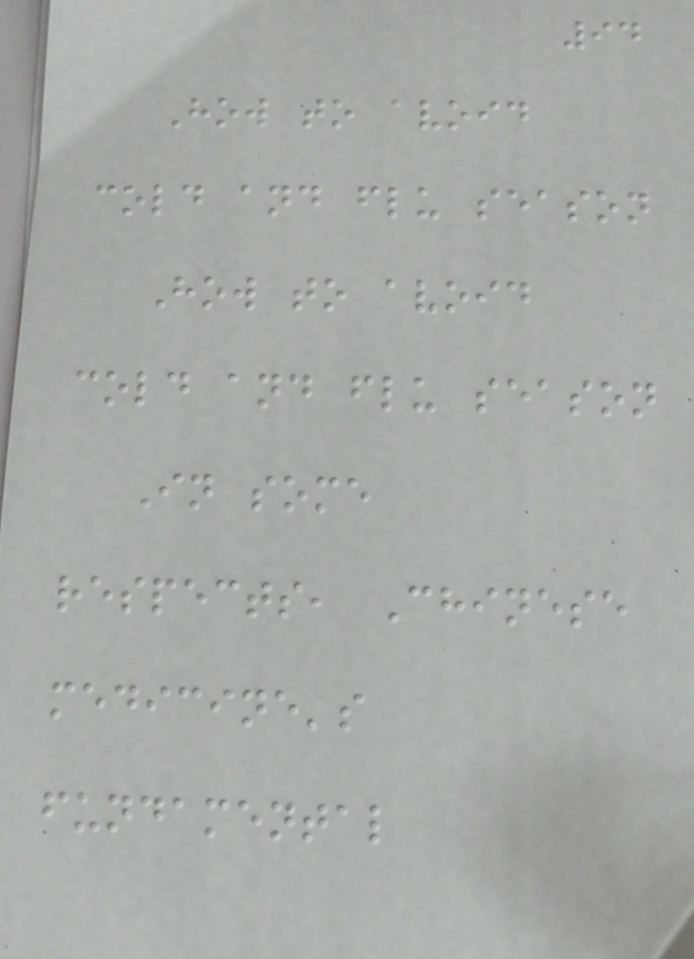94
How to avoid
cold and flu season
How to avoid
cold and flu season
In some
respects, Chinese
medicine's
fundamental
